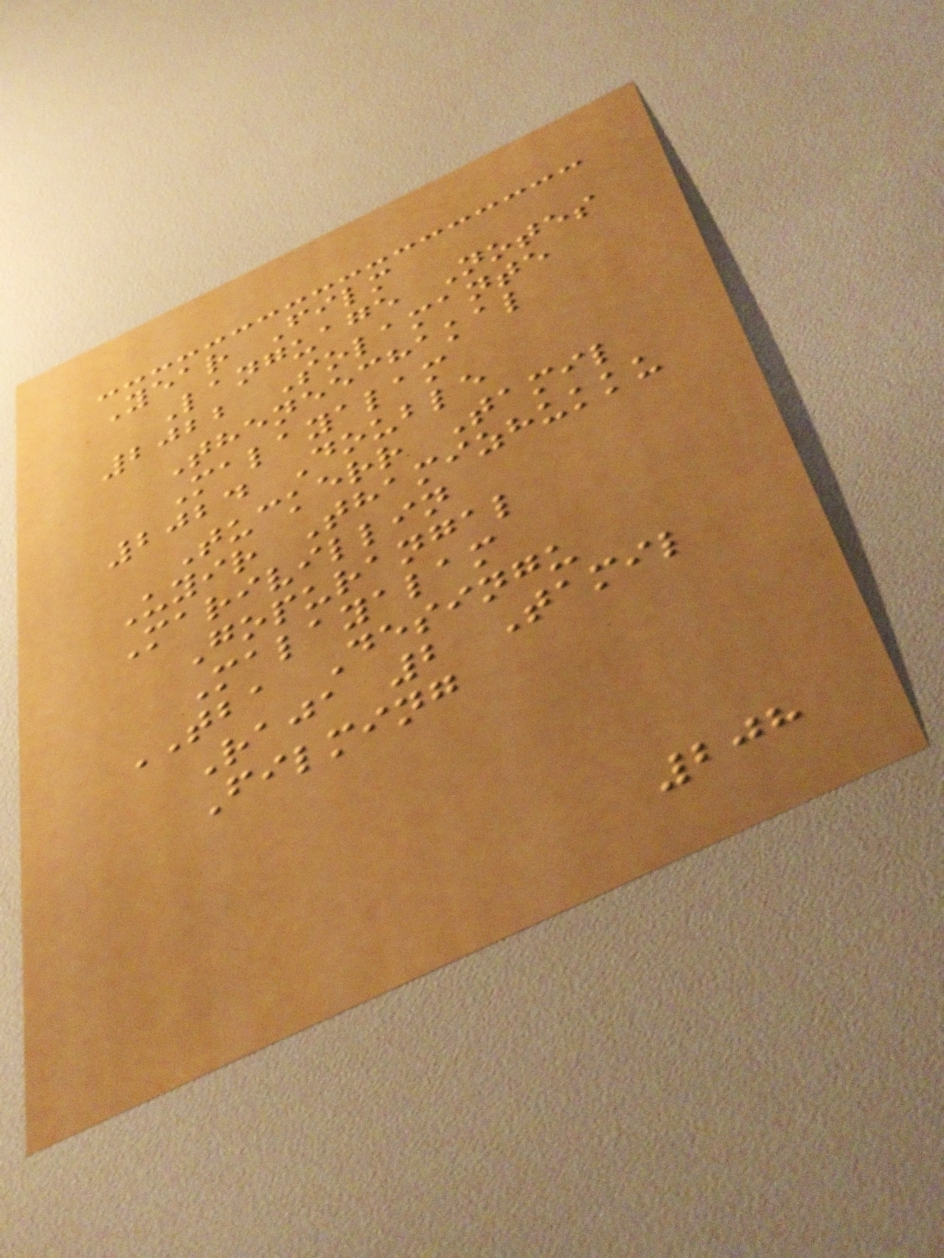Year Film
Language Notes
2022 Solamante
Theneechakal
Malayalam
2024 Double
Tuckerr Tamil
Uyir Thamizhukku
Marivillin
Gopurangal
Malayalam
TBA Desingu
Raja 2 Tamil
Filming
208
